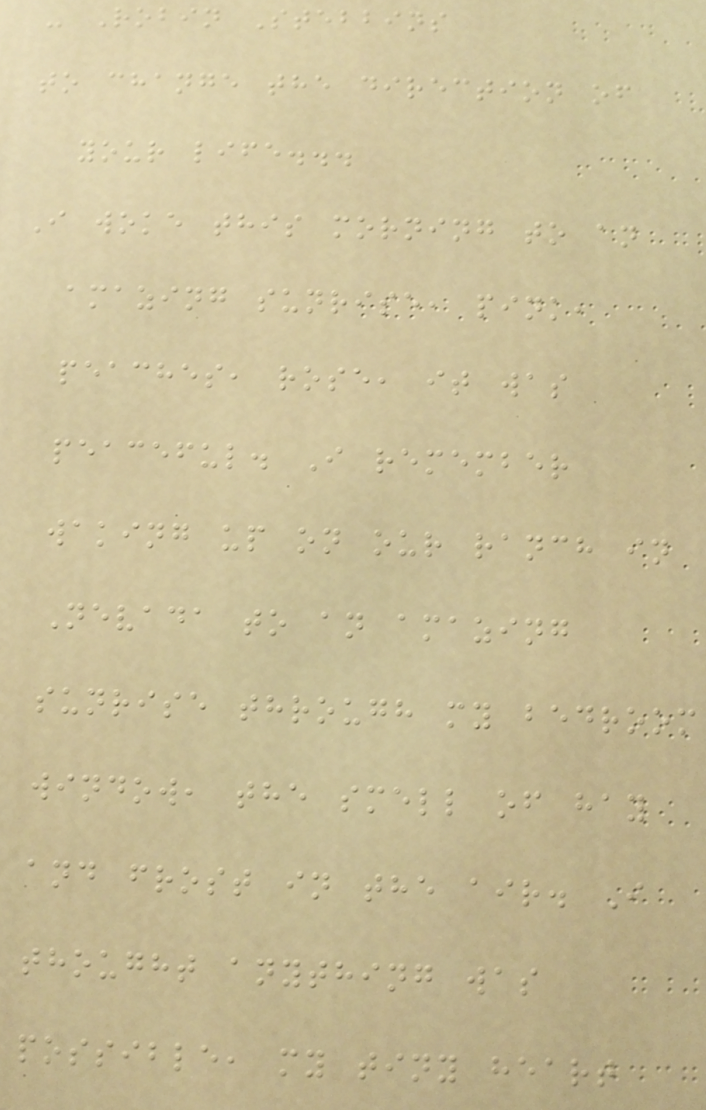- Robin Stebbins
to change the direction of
your life...
I woke this morning to an
amazing sunrise, pink,
peaches, rose, it was
peaceful. I remember
waking up on our ranch in
Nevada to an amazing
sunrise through my bedroom
window, the smell of hay
and frost in the air. I
thought anything was
possible, my tiny heart
